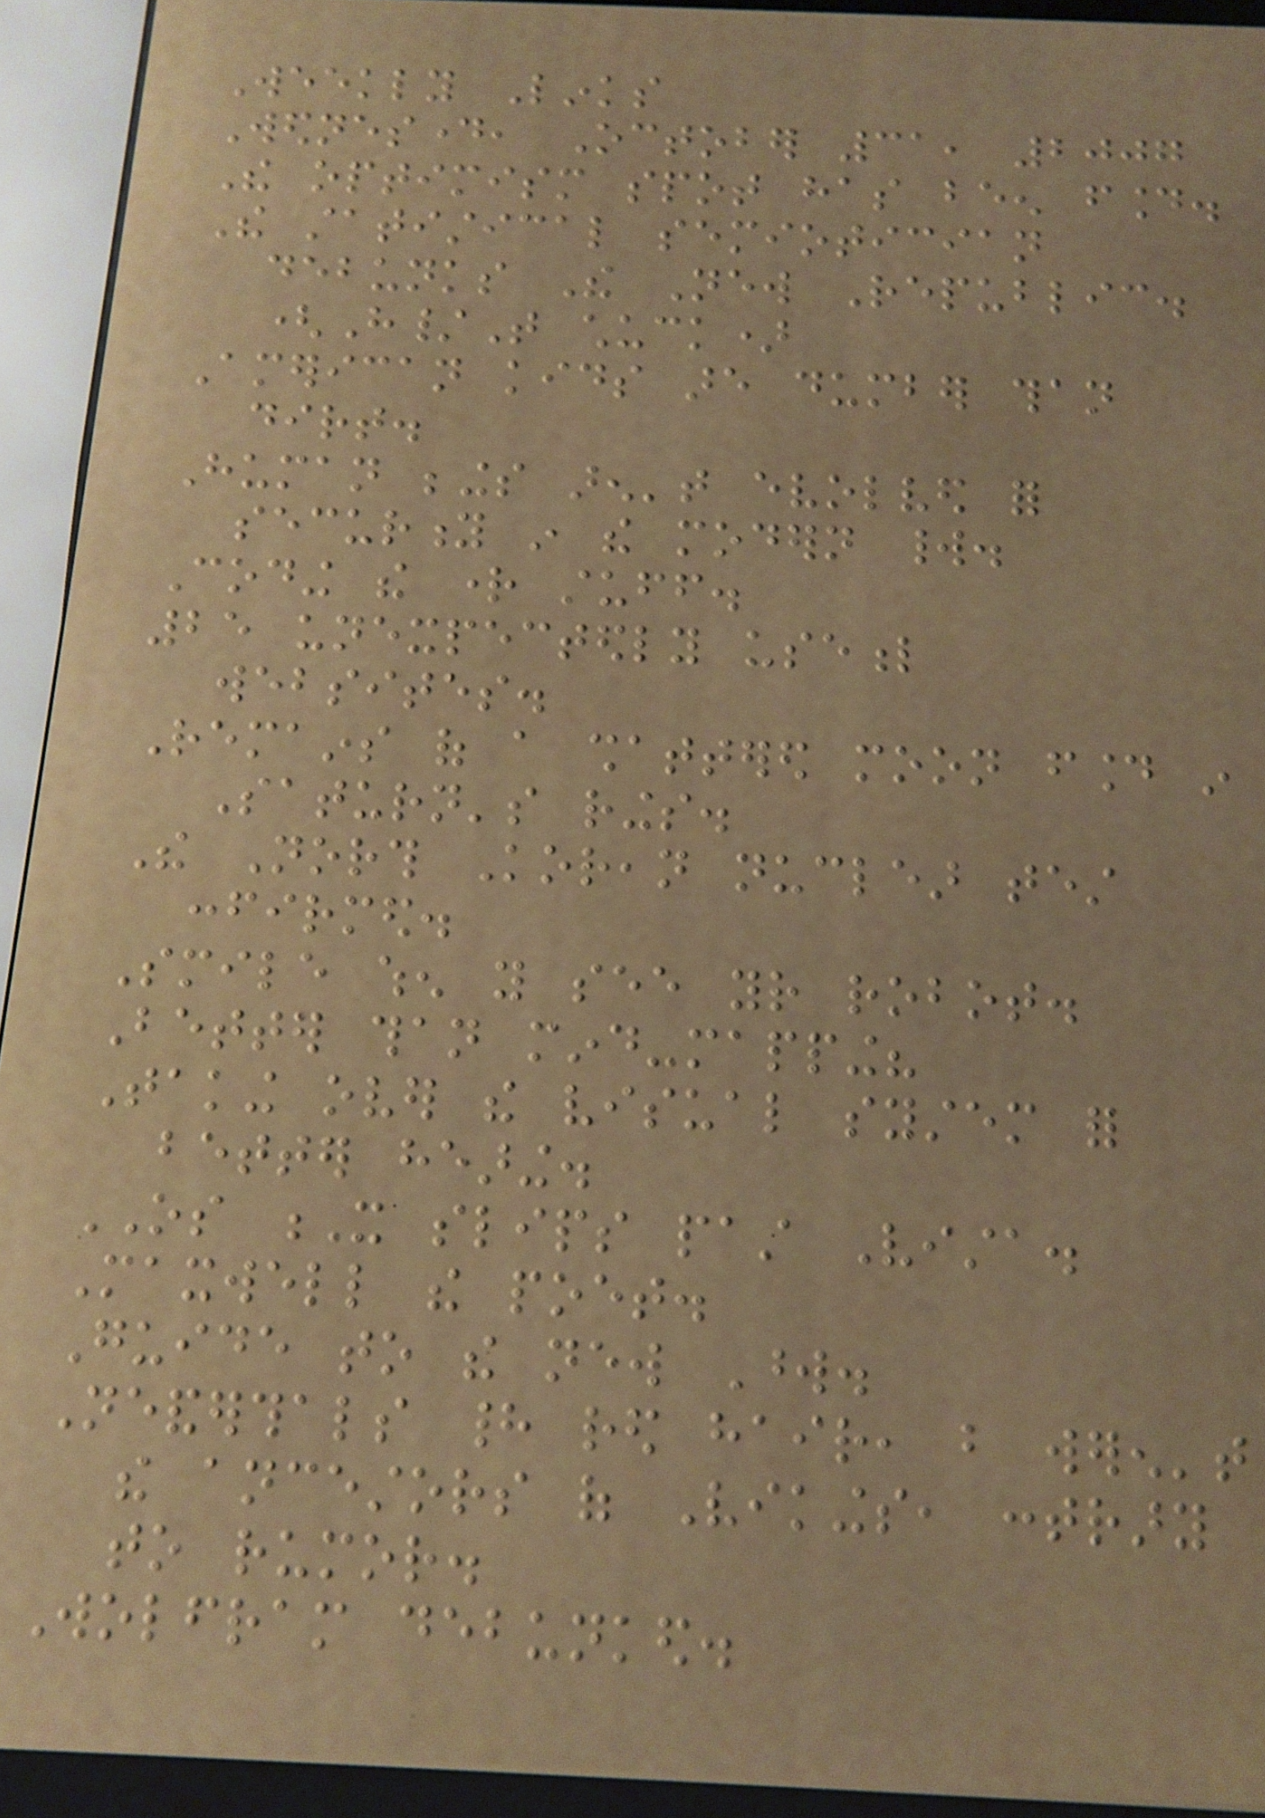Weekly Links
Wednesday, October 31, 2007
The optimism spot has been found.
The statistical semiotician
debunks The New Republic.
(H/T chuck)
American kids are dumber than
dirt.
Human beings aren't evolved for
security in the modern world.
Coding the right stuff.
25 unexpectedly useful
websites.
Remains of a shattered moon found in
Saturn's rings.
The North Korean nuclear test
confirmed.
Smile when you see your robot.
Better than mind-mapping?
Taking over the visual system for
better hearing.
OS X slips past Vista.
Maxwell the poet.
Guide to the new Word.
Neanderthals had red hair, but weren't
the ancestors of Vikings, contrary
to rumor.
Wolfram debunked.
